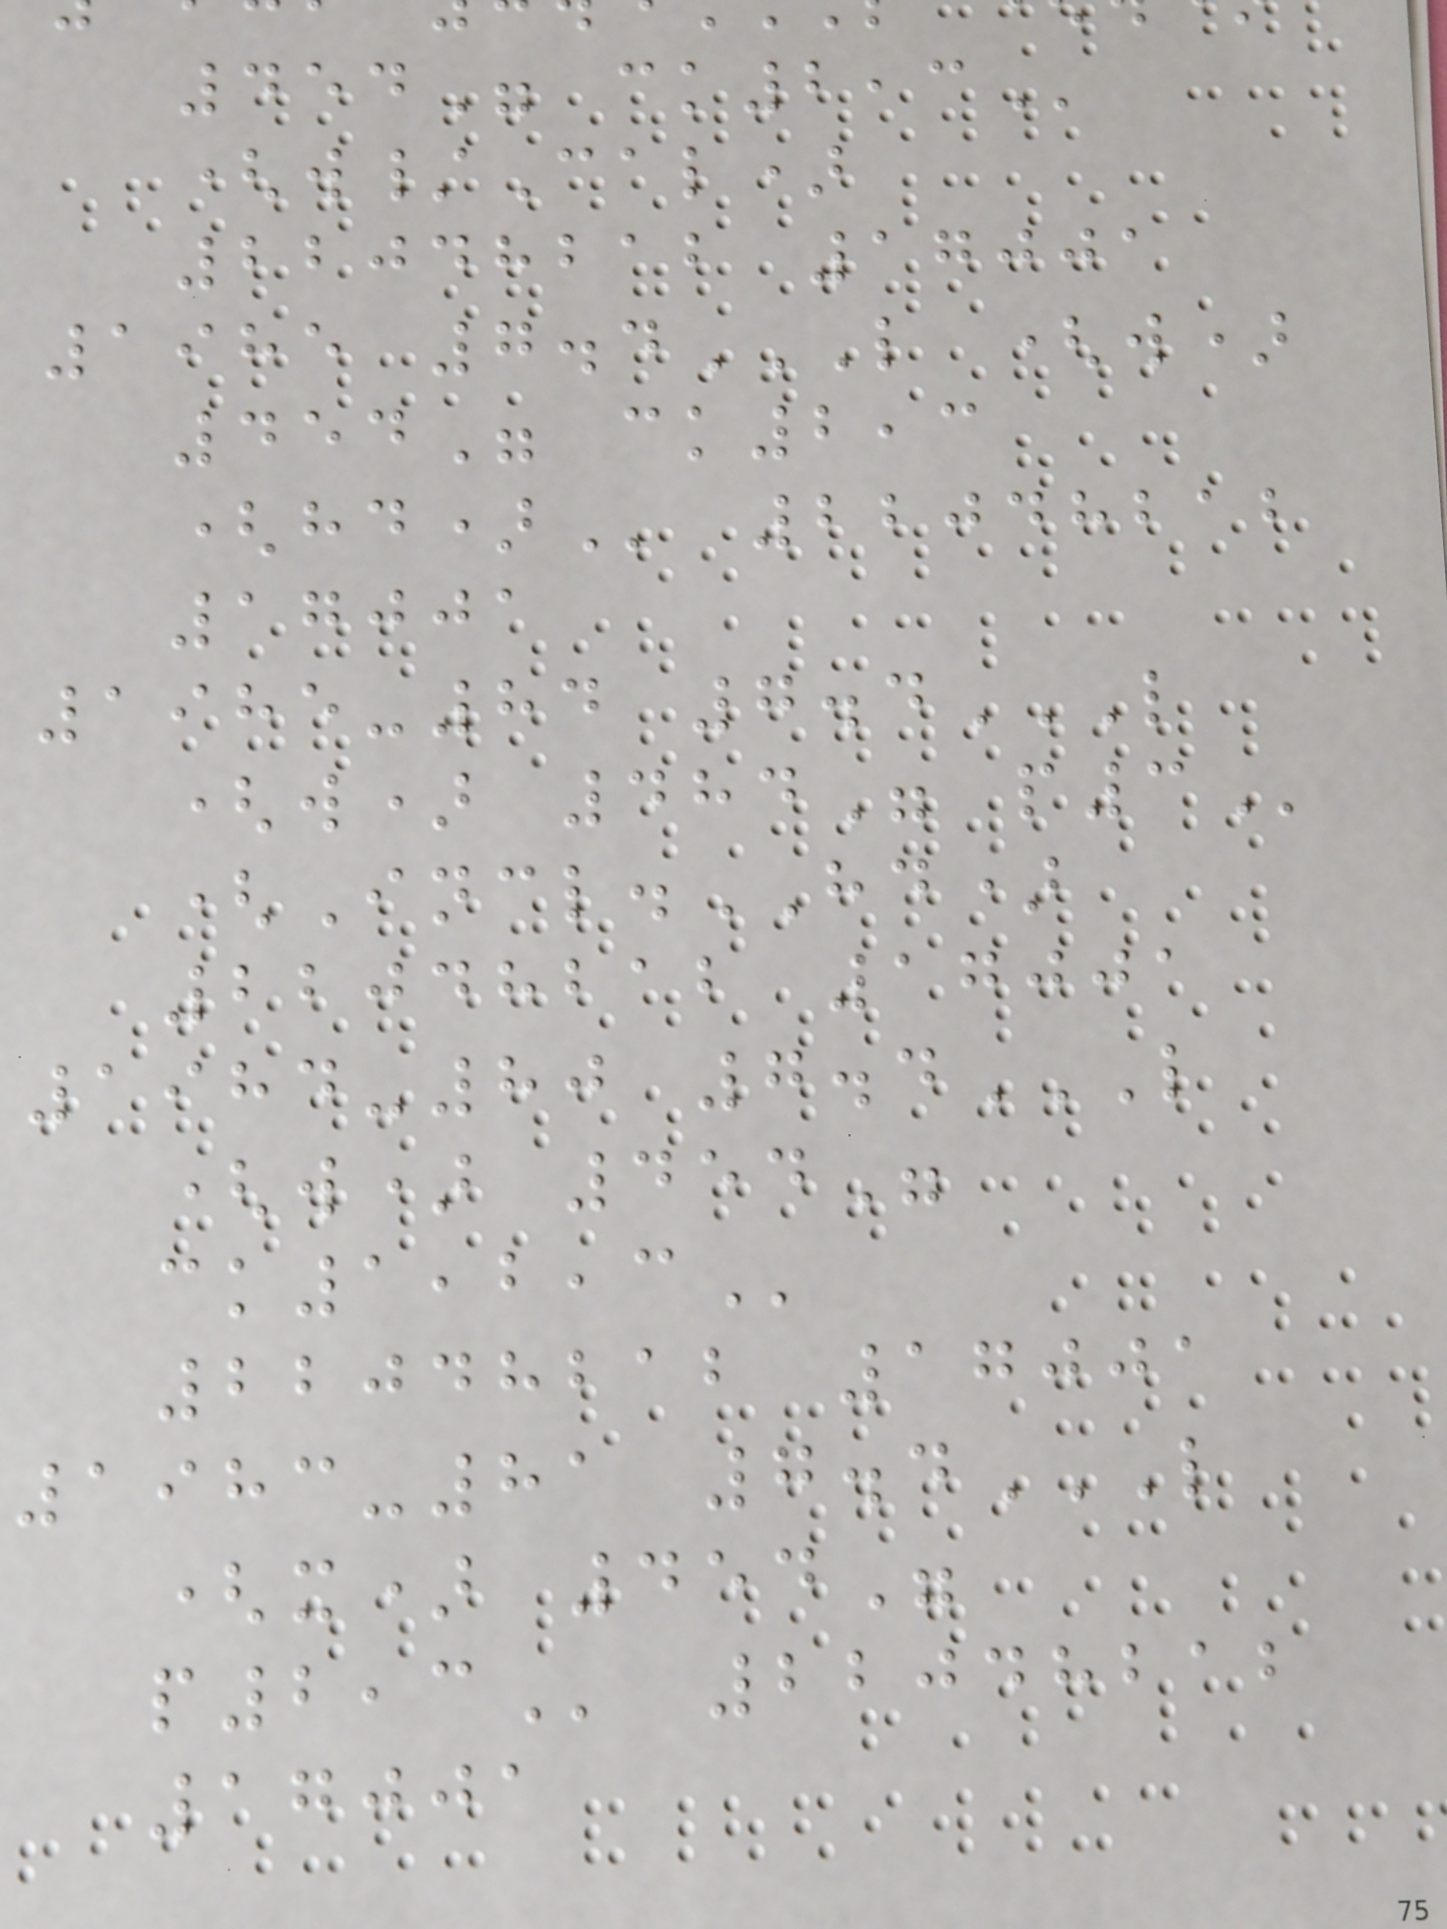454"
(w/Cal)
22048212 17001
1985 7.4L (W)
454" ck2,3
22048212
17001
1985-84 7.4L
(w) 484"
(Incl.HD)
22048212 17001
1984-80 7.4L
(w) 454"
22048212 17001
1983-81 7.4L
(x) 454"
22048212
17001
